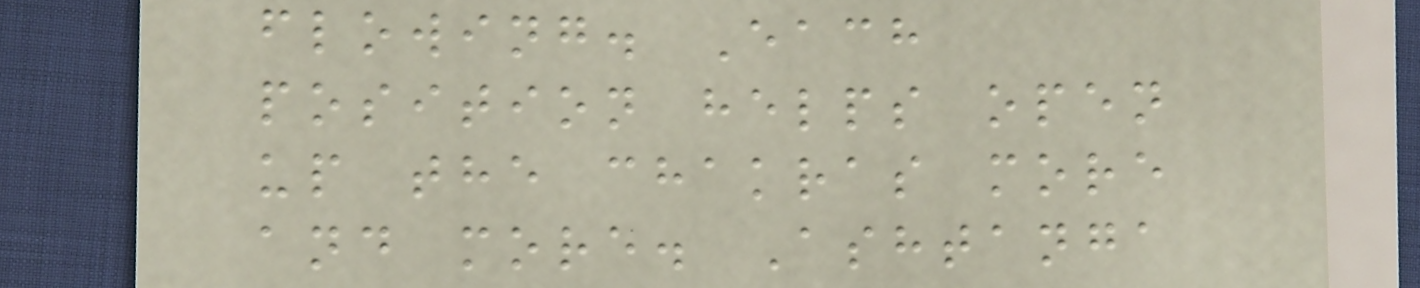flowing. Each
position helps open
up the chakras more
and more. Ashtanga
